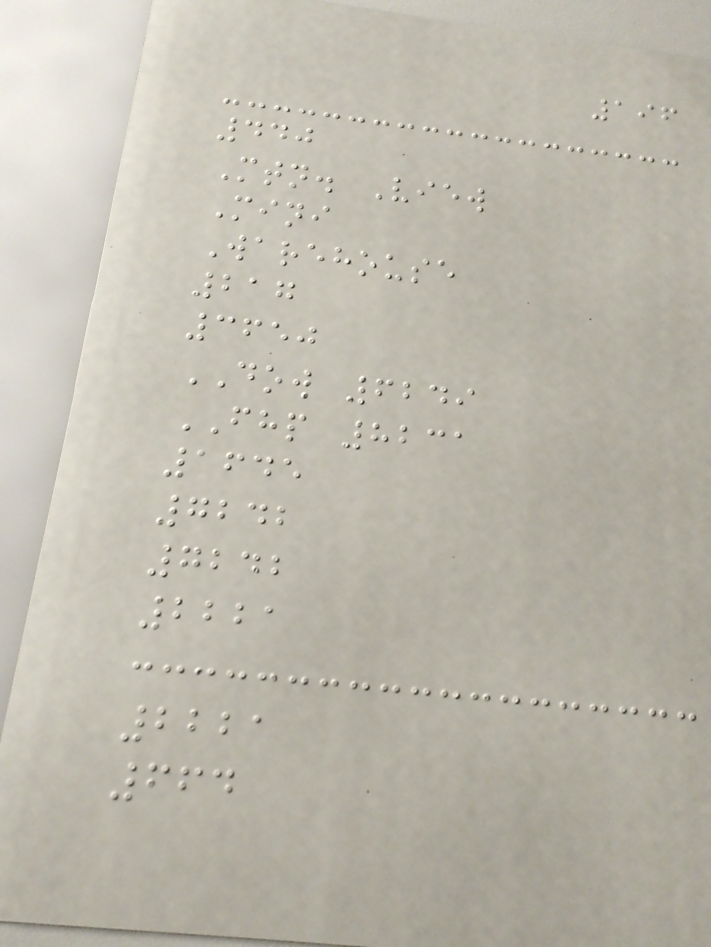196
440
Mtn. View
Mini
Warehouse
217
3650
DOW 6249
FHP 8231
1645
7242
7242
2221
2221
664
